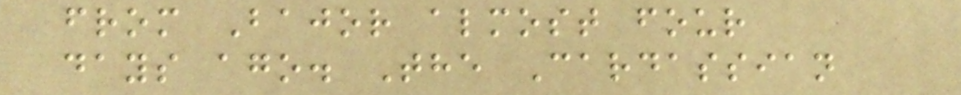from Bajor almost four
days ago. The Cardassian
